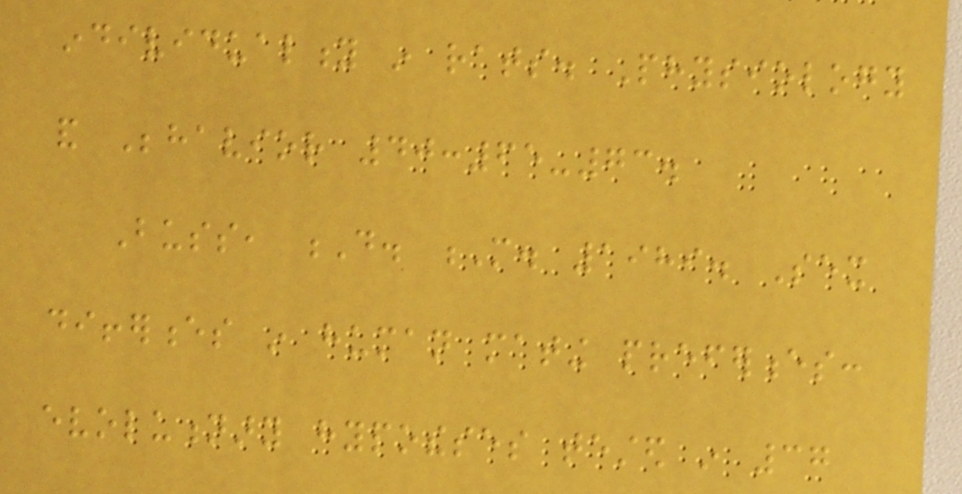individuality in rats. Physiology
and Behavior 40:65-73.
Buss, D. M. 1989. Sex
differences in human mating preferences:
evolutionary hypotheses tested in 37
